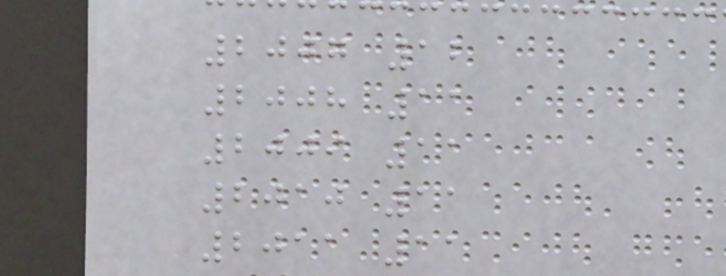2007 12
2008 11
2009 11
2010 11
2011 11
